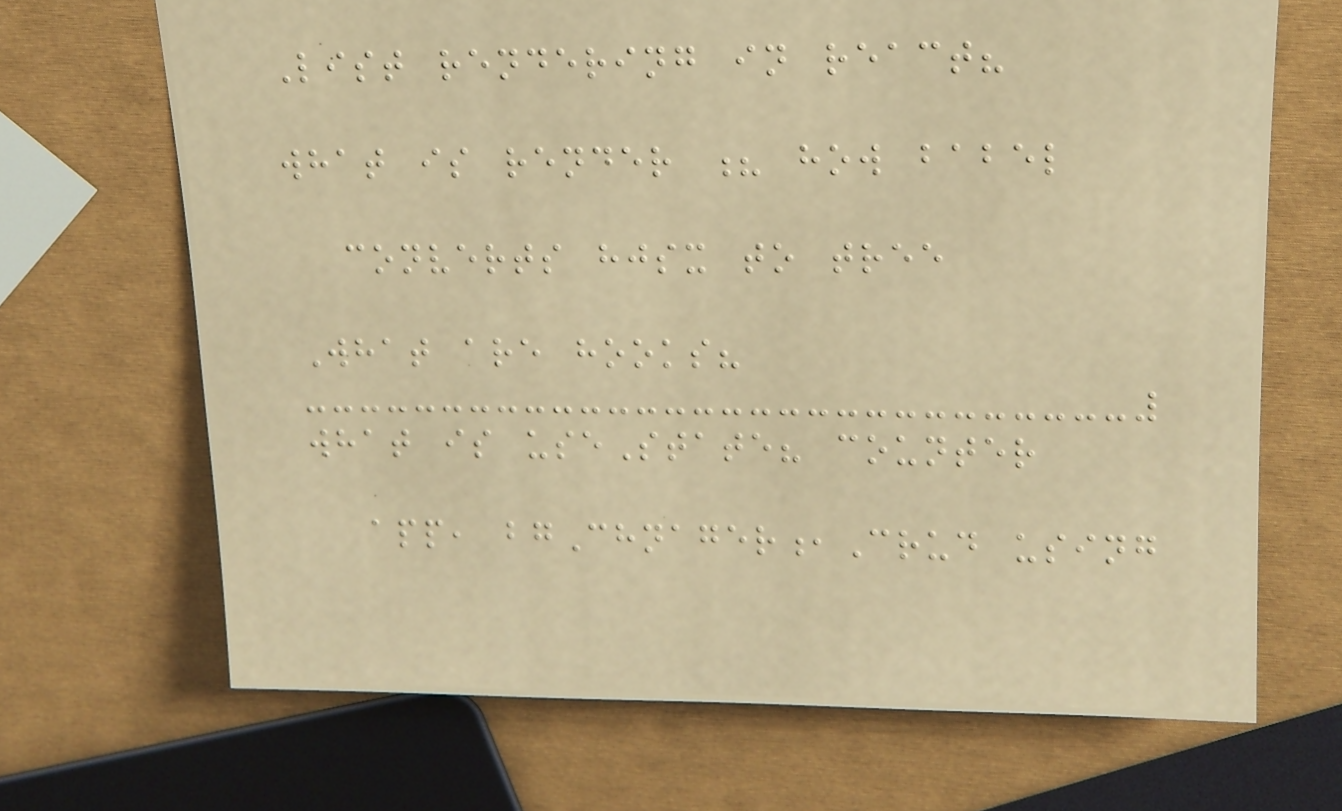List rendering in react?
what is render ? how babel
converts hjsx to tree
What are hooks?
what is useState? counter
app, bgChnager,Crud using
